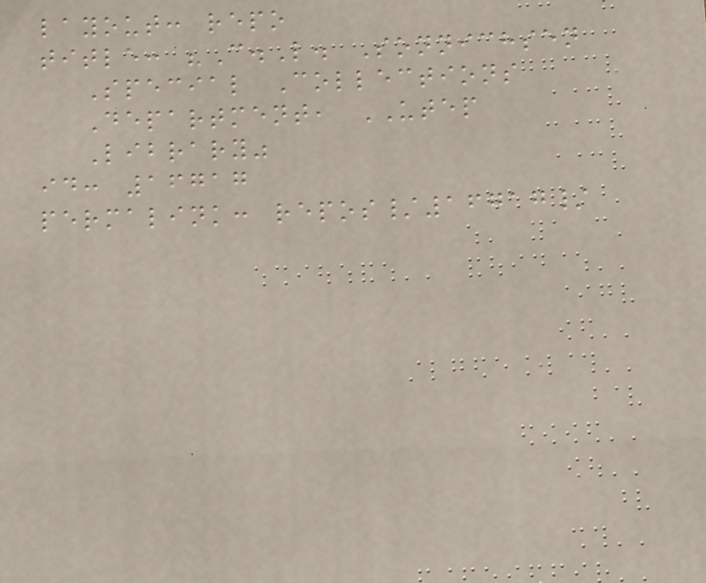layout: repo
title: "C.L. Sonnichsen
Special Collections
Department, UTEP
Library"
id: 16717
permalink: repos/16717/
